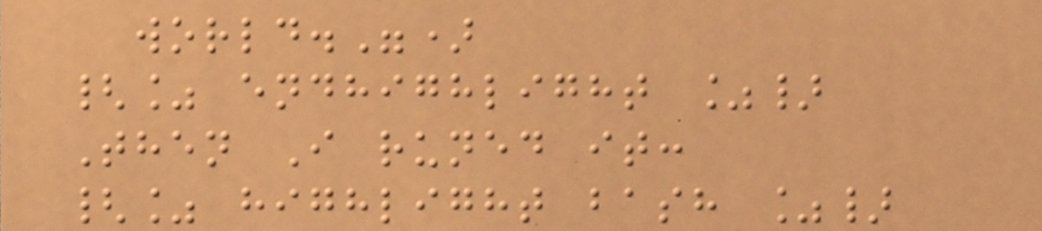world.")
{% endhighlight %}
Then I runed it:
{% highlight bash %}
